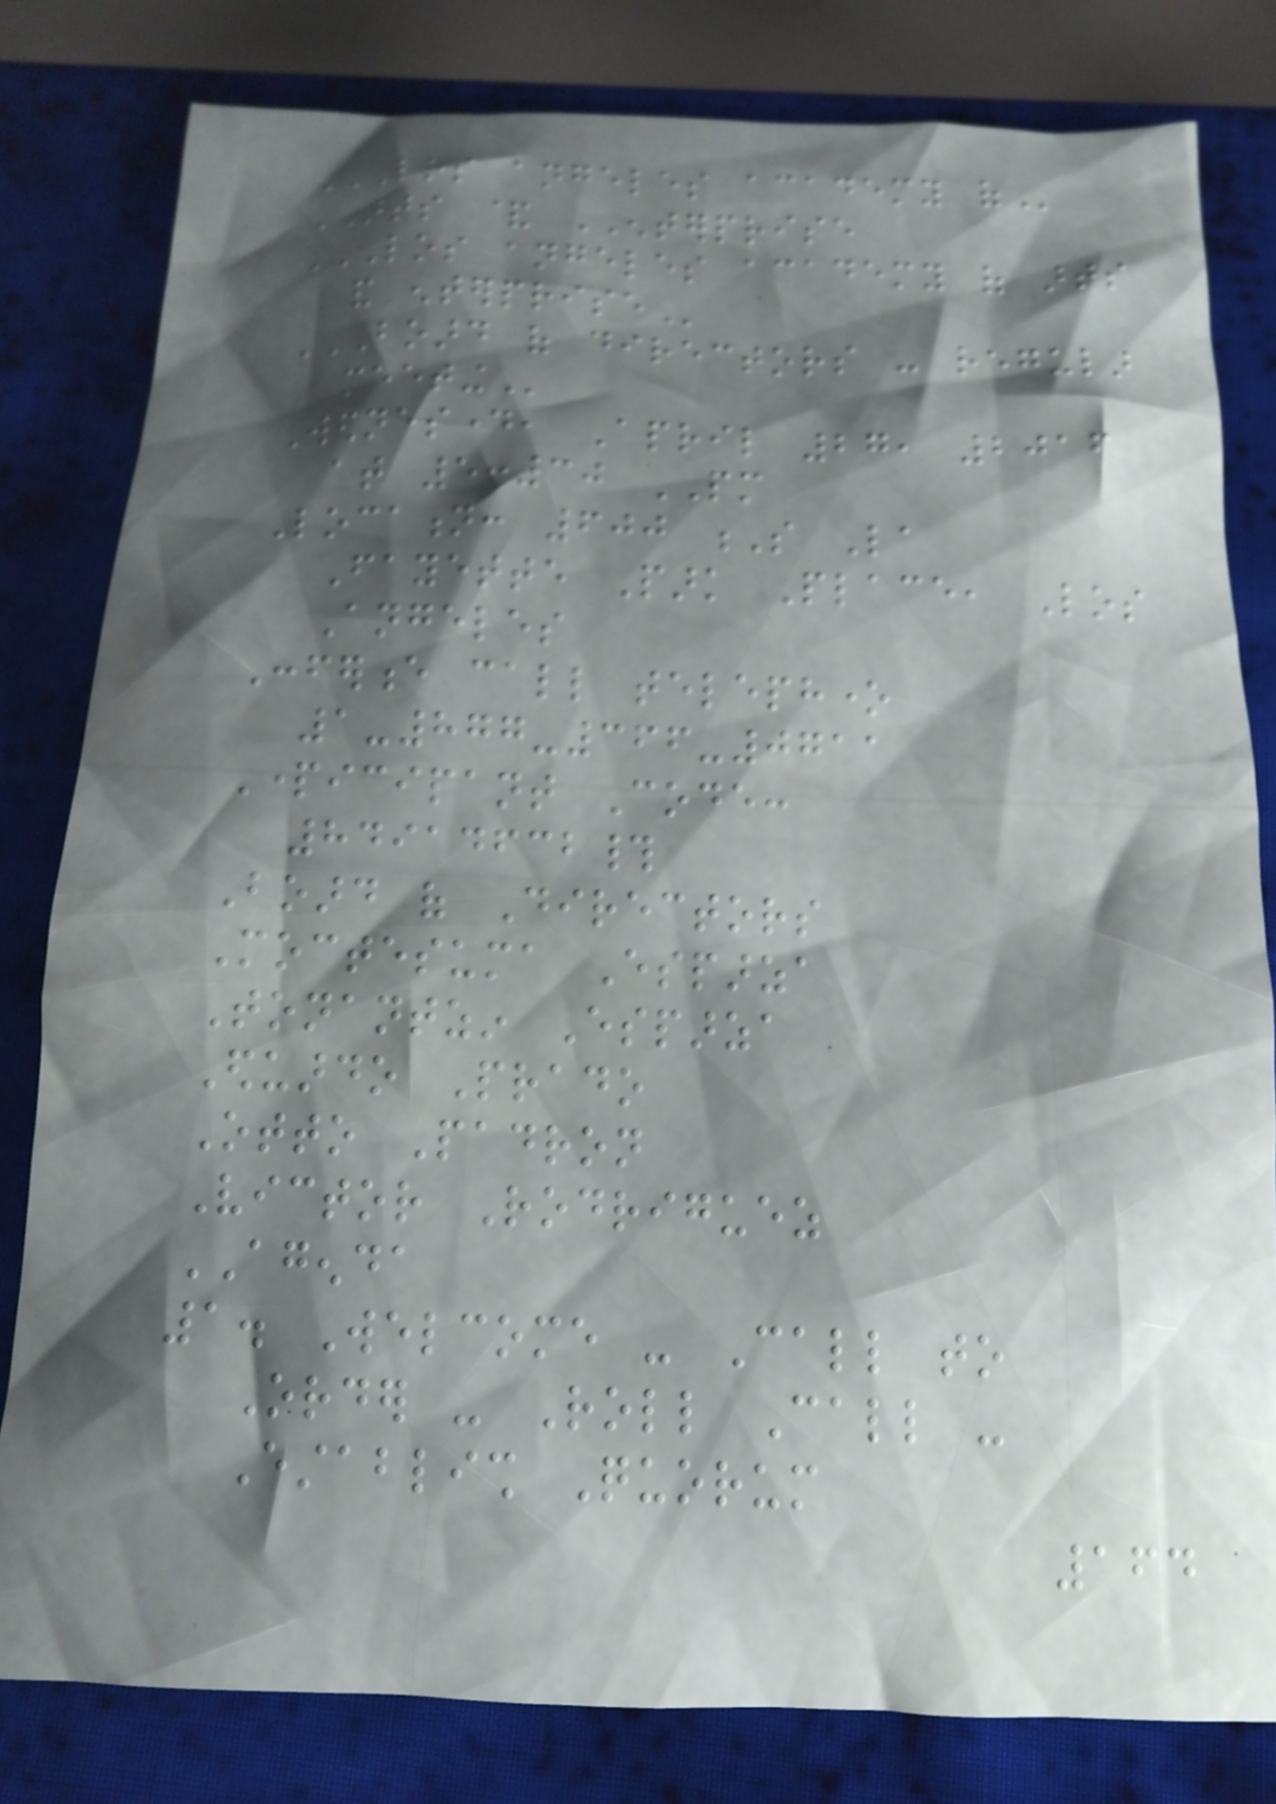LOS ANGELES ACADEMY OF
ARTS & ENTERPRISE
LOS ANGELES ACADEMY OF ARTS
AND ENTERPRISE
BOARD OF DIRECTORS - REGULAR
MEETING
Wednesday, April 27, 2016
at 5:30 PM
Location: 600 S La
Fayette Park Place, Los
Angeles
Conference call telephone
1-877-366-0711
Participant Code:
84914632#
Board of Directors
Moctesuma Esparza
Tonantzin Esparza
Eduardo Prado
Otto Padron
Victor Rodriguez
AGENDA
1. Welcome - Call to
Order - Roll Call -
Establish Quorum
164
